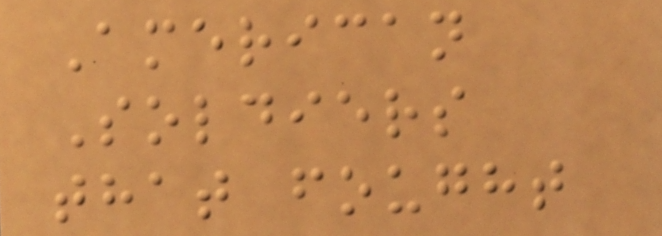American
Soldiers
that fought
